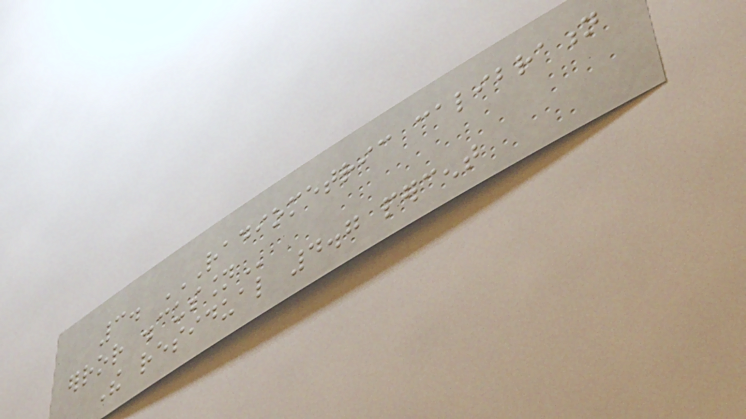3. RADIOMETRIC CALIBRATION
ERROR DISCUSSION
The residual 4.7 percent
